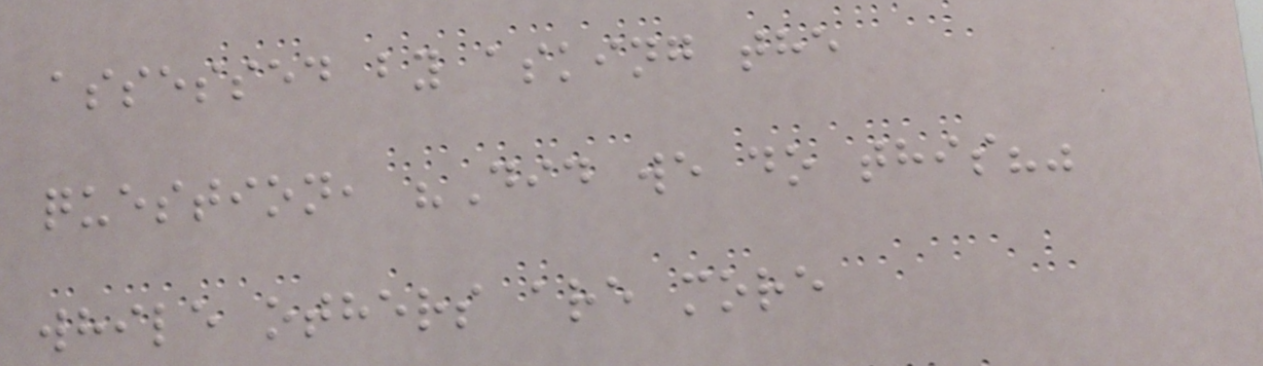assessed by asking the
question, "Did we do this?"
while others are more
